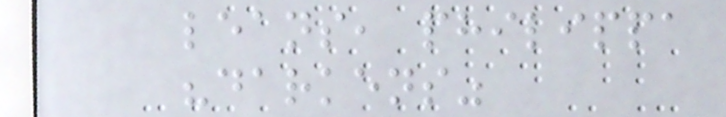leans, philippa
"darkens"
